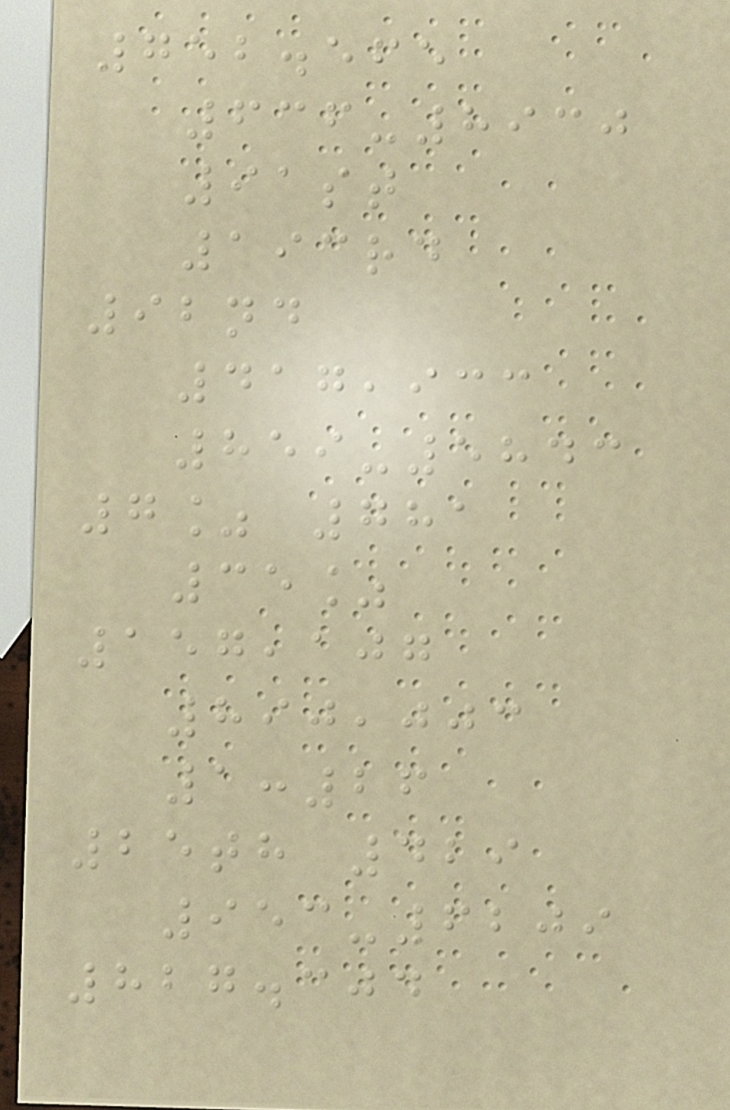752.565
636-8930
91st
193rd
92nd
417,933
859-5843
7% 781
35%
157,107
890,003
1:26
25th 429
953-6209
827.304
